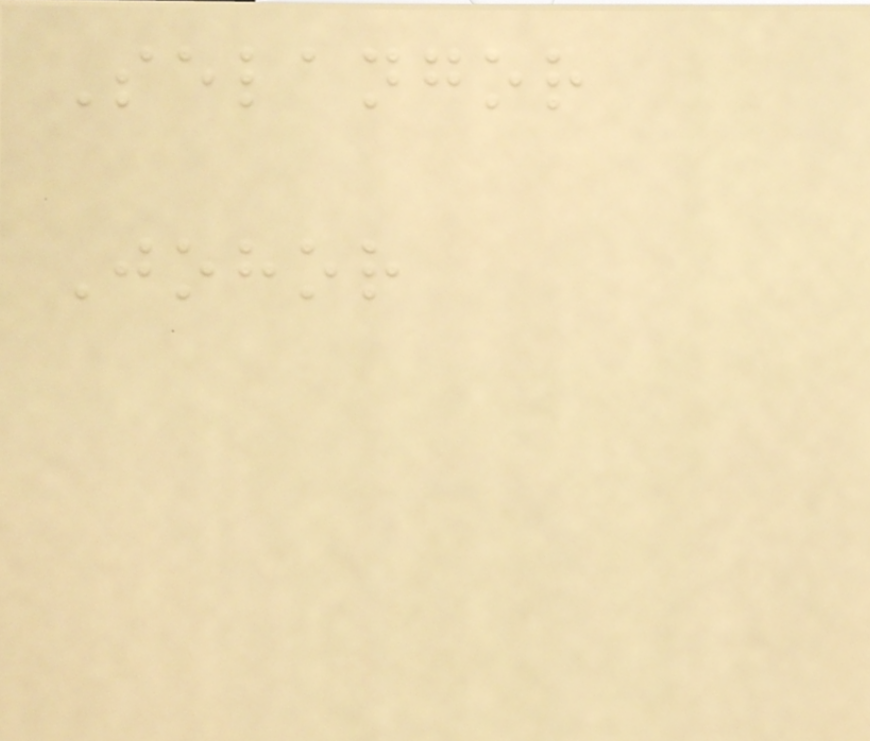Selangor
Johor
